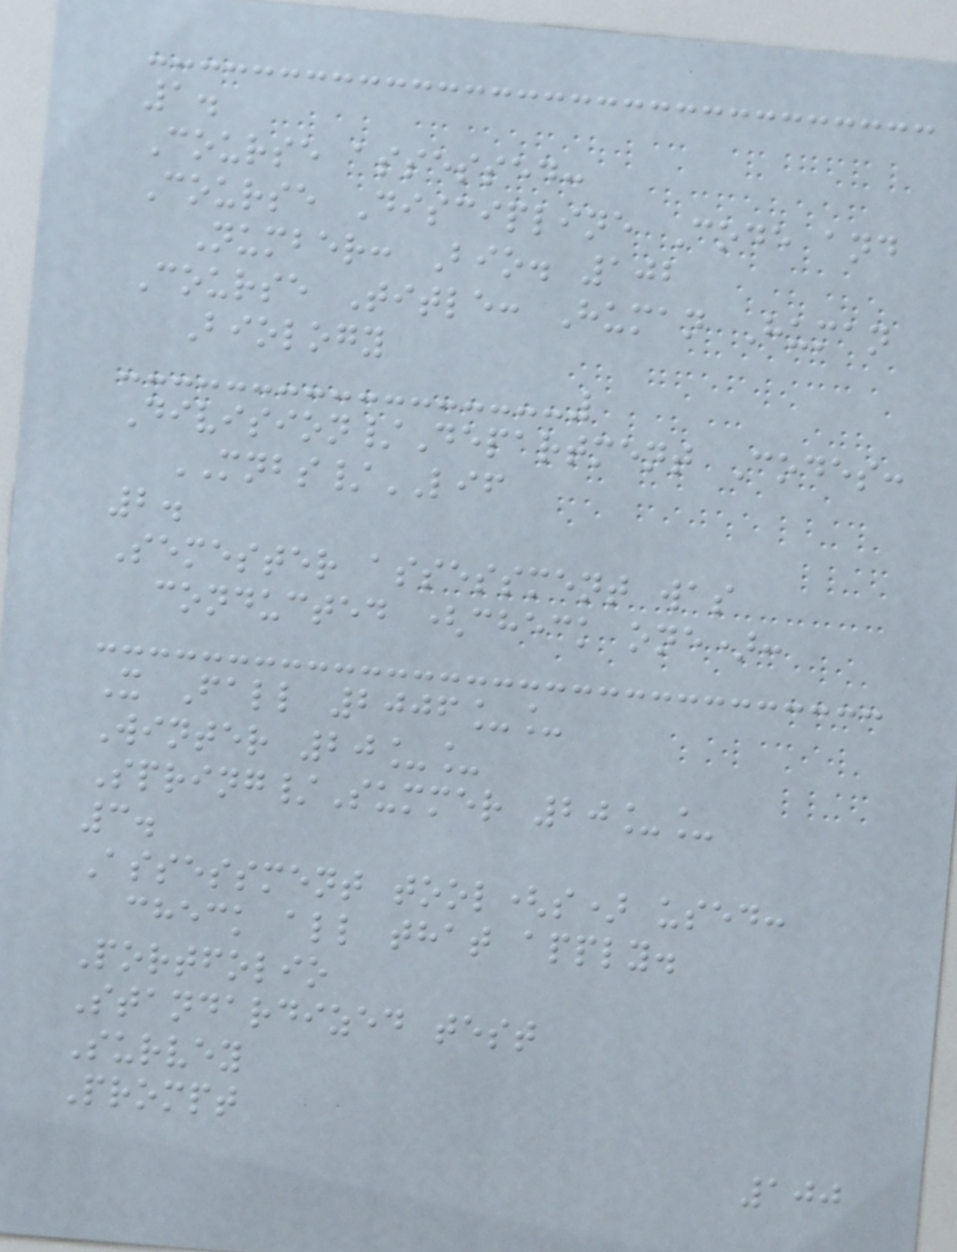1.
Course assessed:
Course Discipline Code and
Number: Bio. 102
Course Title: Human Human
Biology
Division/Department Codes:
MNBS/LIF
2.
Semester assessment was
conducted (check one):
X Fall 2006__
Winter 20__
Spring/Summer 20__
3.
Assessment tool(s) used:
check all that apply.
Portfolio
Standardized test
Survey
Prompt
100
